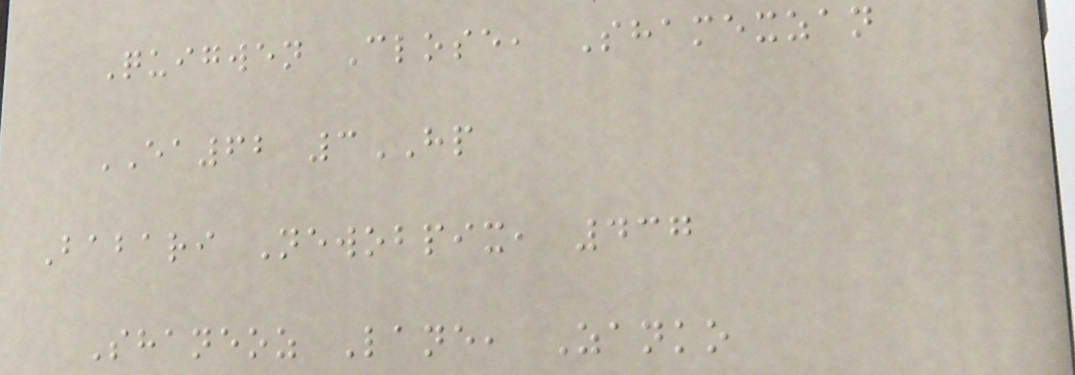Quigwen Close, Shamexzan
EA62 3HP
Babari Newobpix, 437
Shaneoz Lane, Zanko
